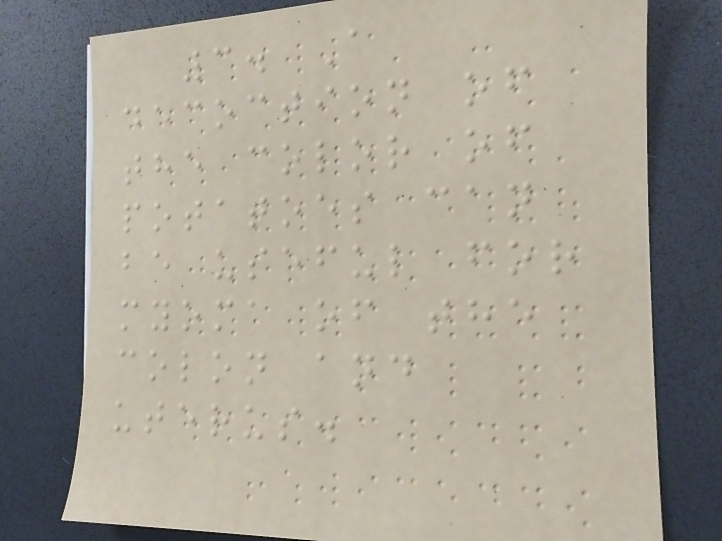3. A
decoction of
the color of
potatoes can
be useful for
myoma of the
colon and
uterus.
